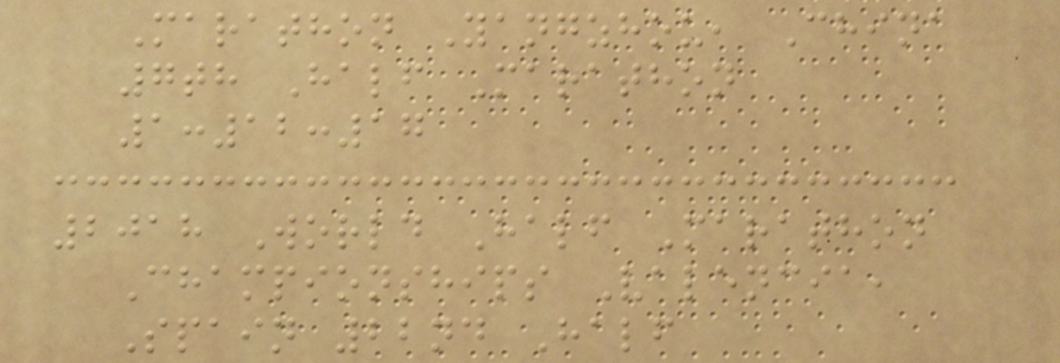Marathon Yangzhou, China
7th Half Marathon
1:12:17
2018 World Half Marathon
Championships Valencia,
Spain 22nd Half
